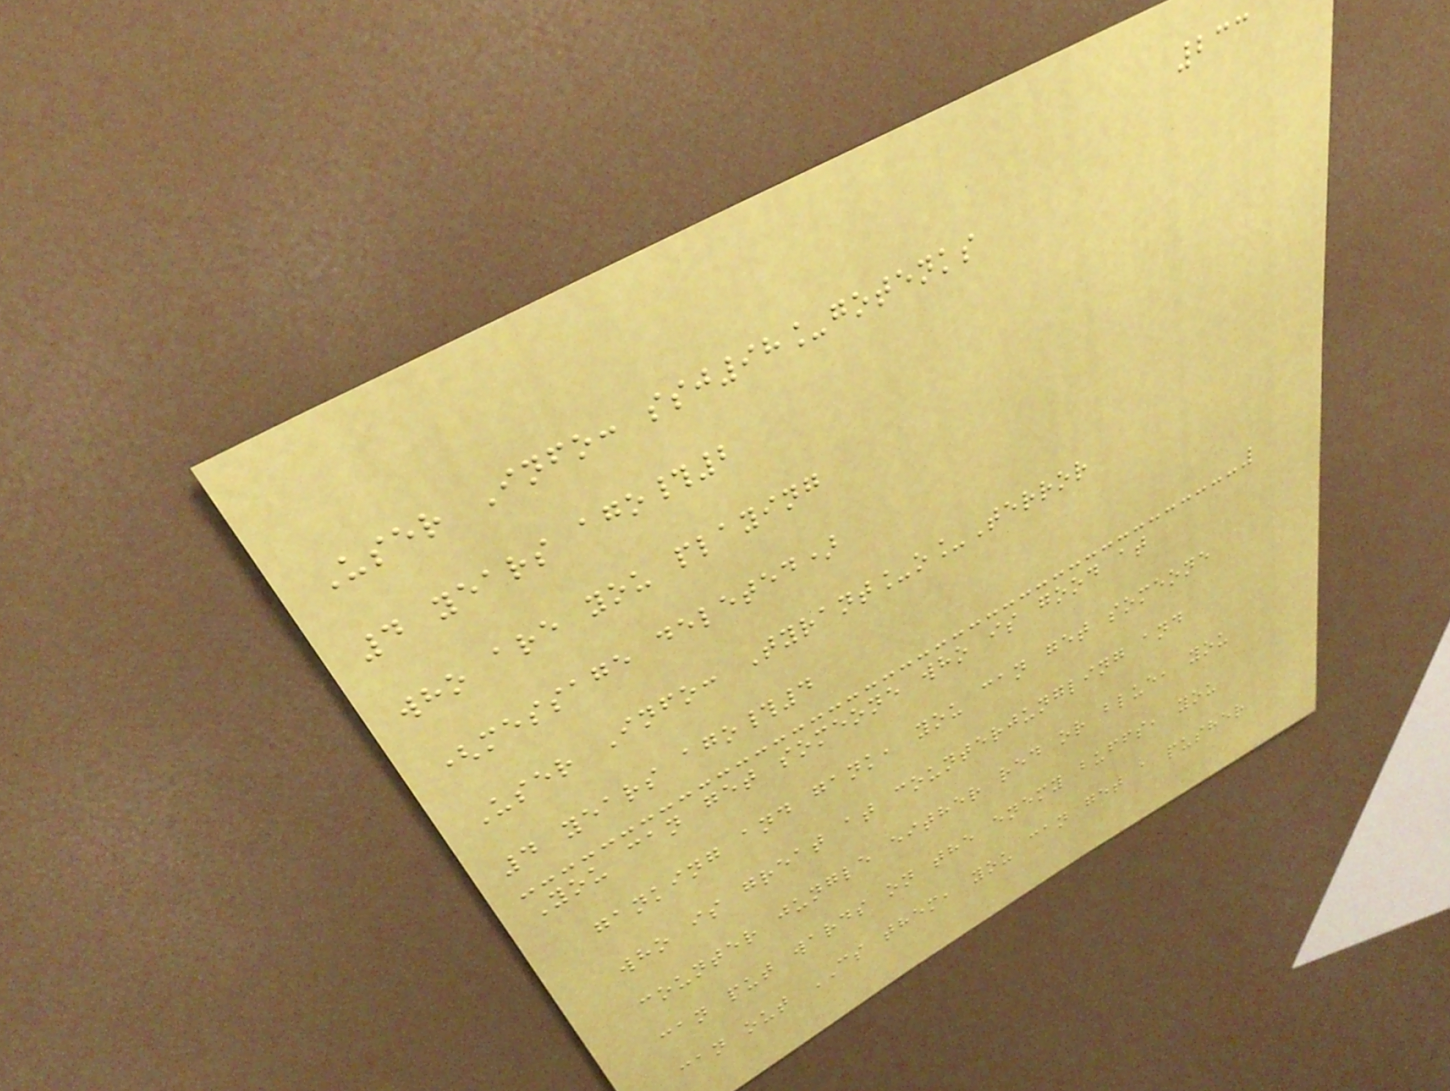233
User Info: ssj98_gotenks
4 years ago#2
who are you playing
(message deleted)
User Info: Tyrant_o_Terror
4 years ago#4
You can get someone who is good at
ganking and gank, you can get someone
who is great at counterjungling and
counter jungle either red or blue, you
can put wards on the enemy buffs, you
can out CS them, you can get a pusher
